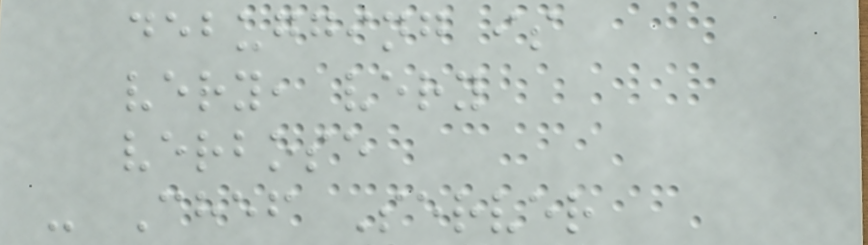debugging is
very, very
verbose
- Chef Server
